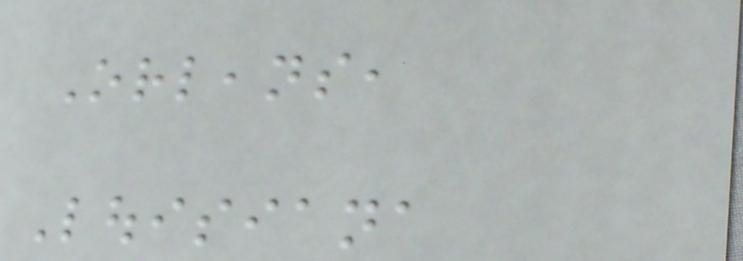Orleans,
Louisiana
